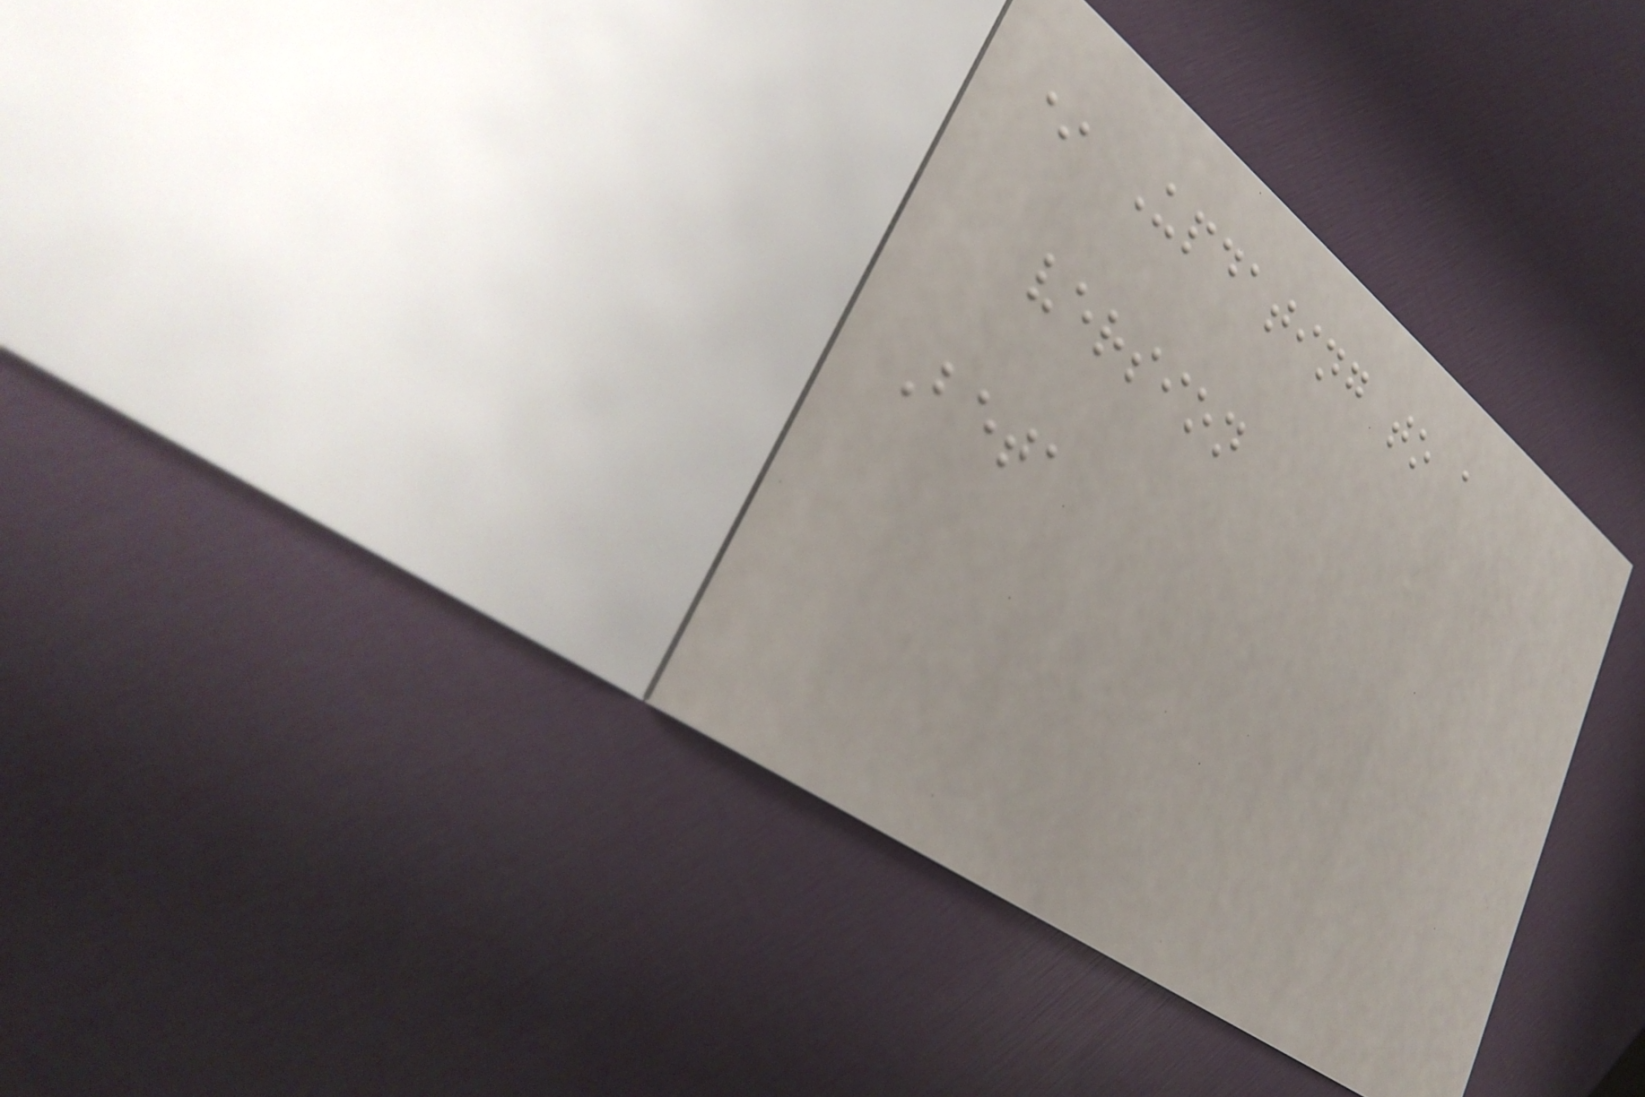* Updating to a
version
Beta
